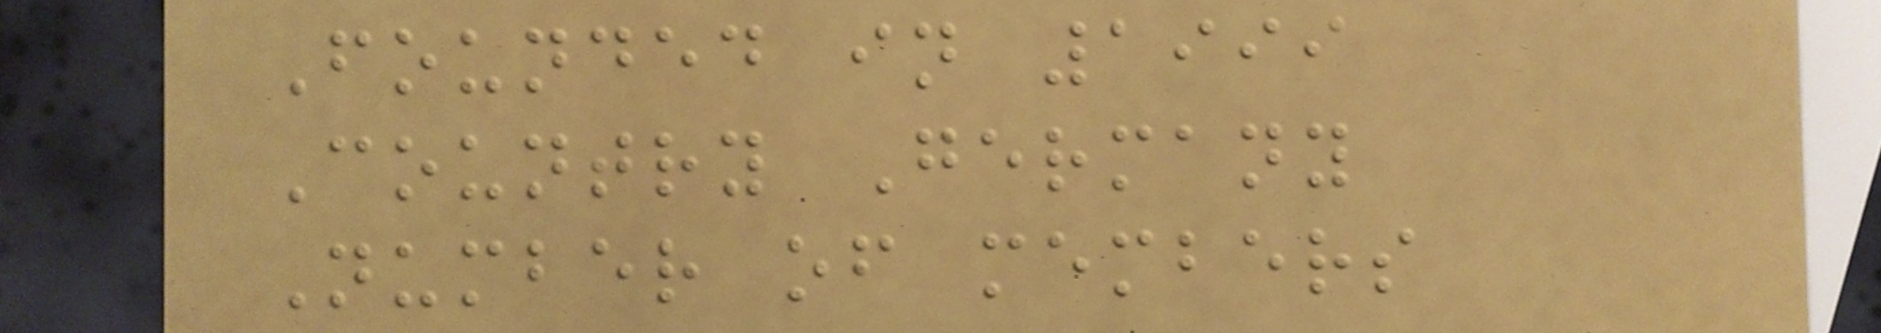Founded in 1999
Country Germany
Number of members
